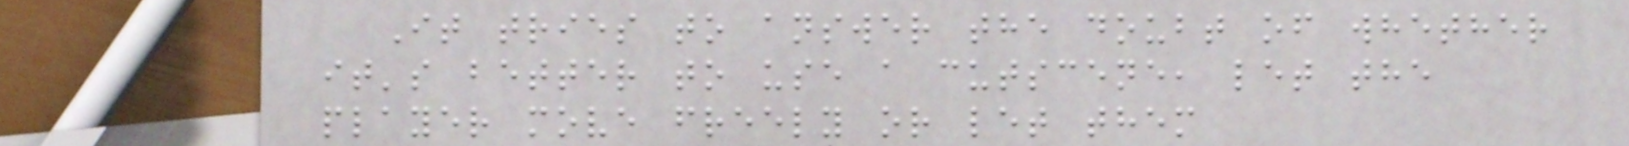It tries to answer the doubt of whether
it's better to use a cutscene, let the
player move freely or let them
